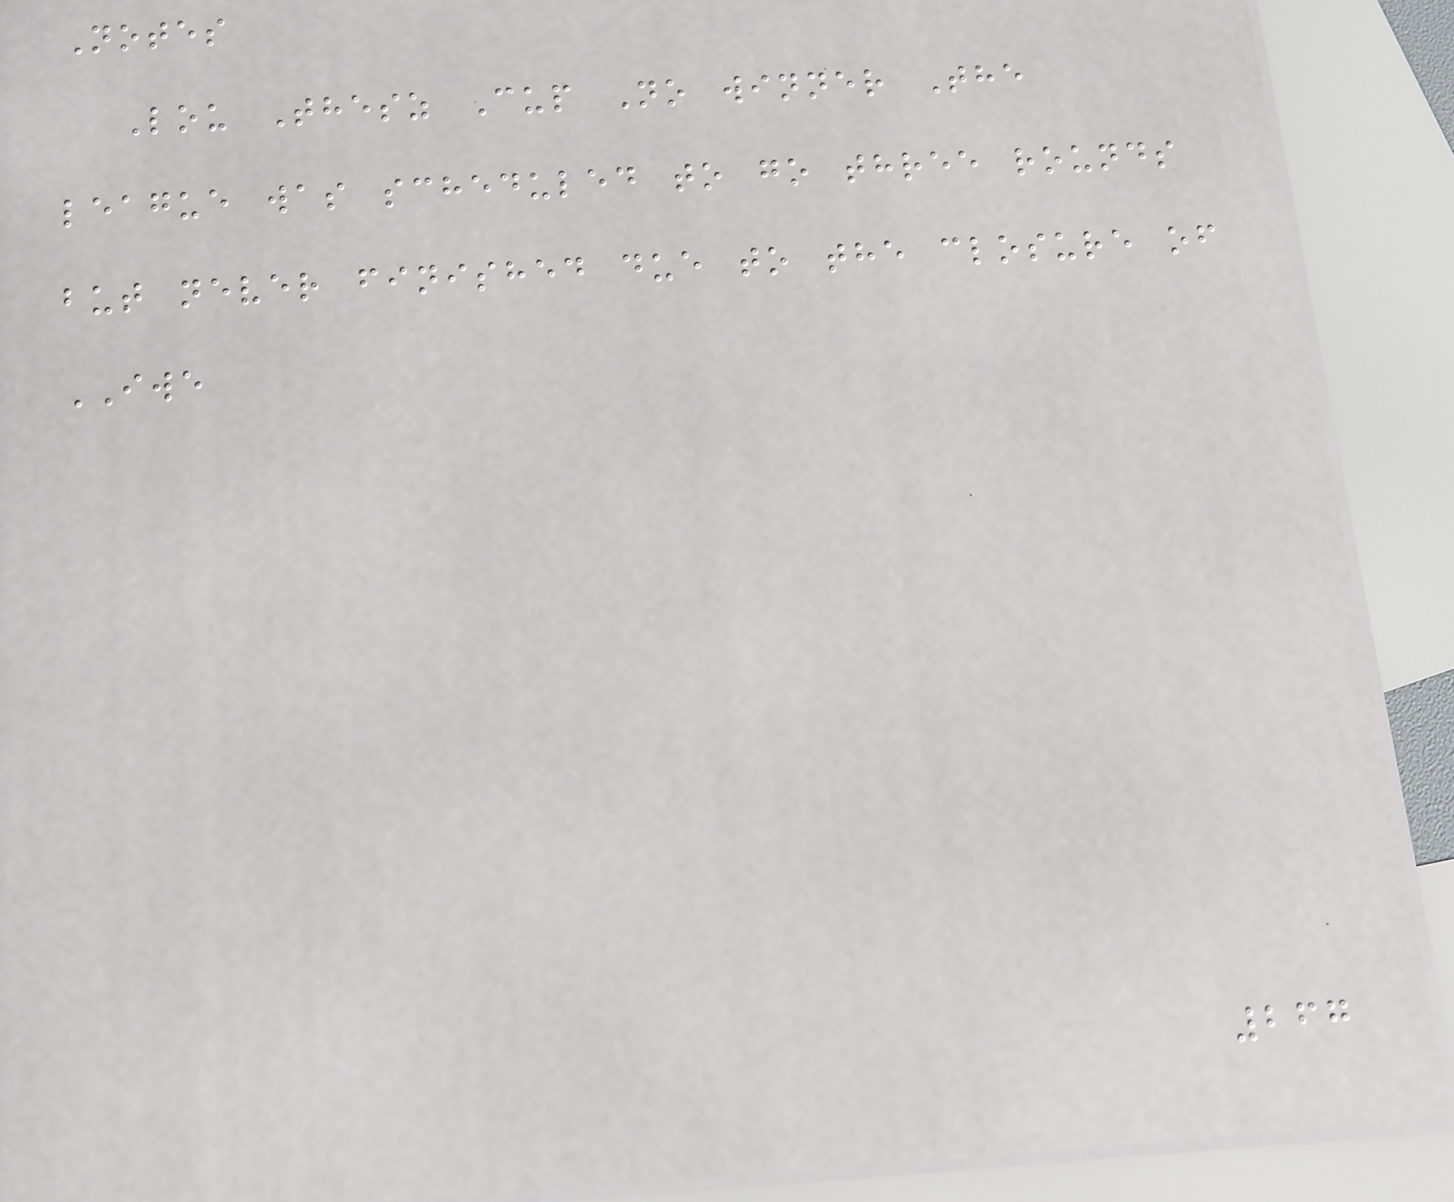Notes
Lou Thesz Cup No winner The
league was scheduled to go three rounds
but never finished due to the closure of
IWE
267
